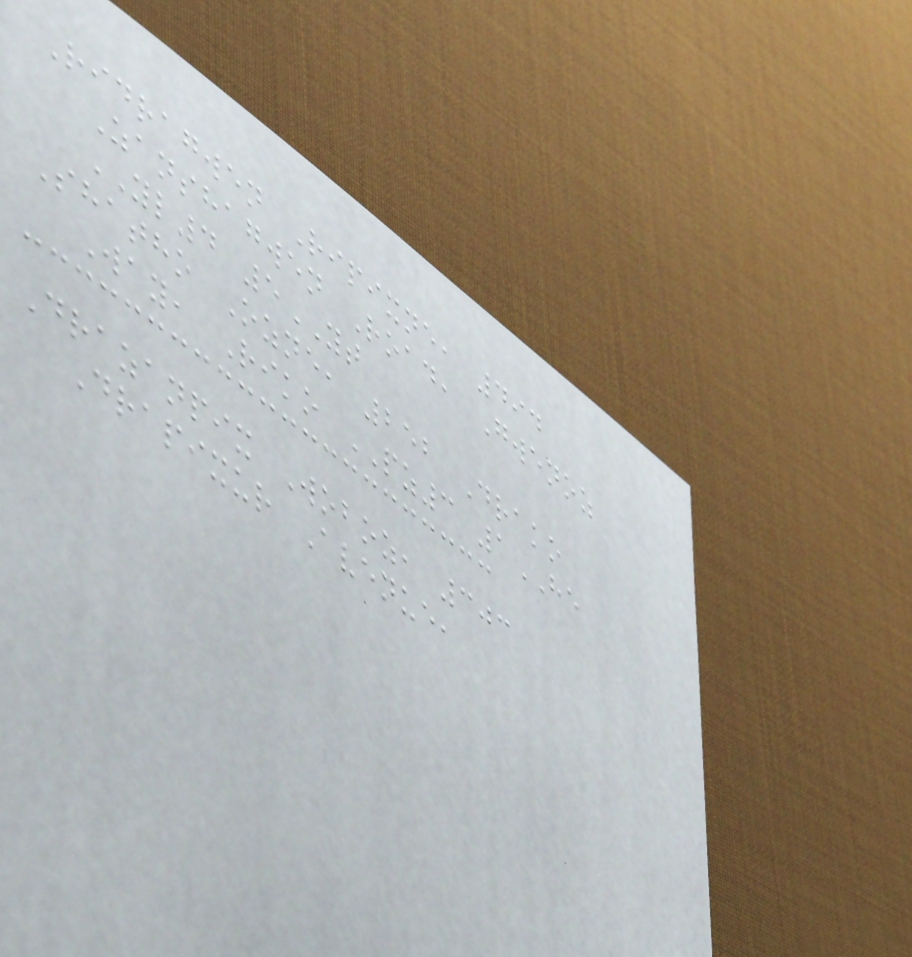Ridragwen Ripixne, 494
Zanshagwen Road, Gwenoz
YL4 5YT
Shatho Ozne, 252 Drako
Way, Riko PZ3 1HE
Drazanpix Woboz, 303
Drapixur Avenue,
